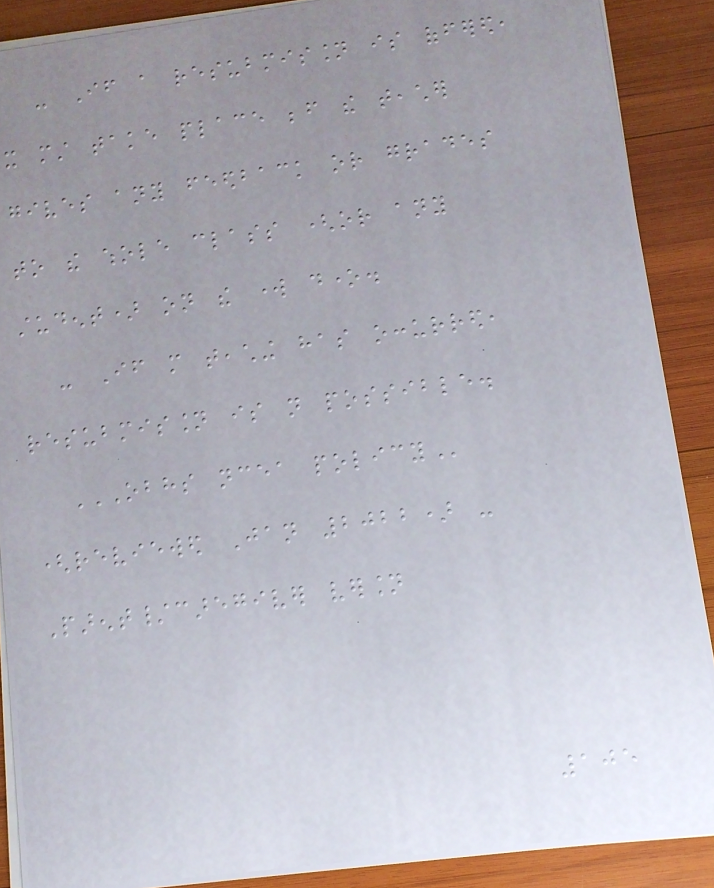- If a resubmission is offered,
it must take place before the teacher
gives any feedback or grades
to the whole class (or any
student) on the work done.
- If more teaching has occurred,
resubmission is not possible.
OBHS NCEA POLICY
(reviewed Jan 2022) -
Parent/caregiver version
105
